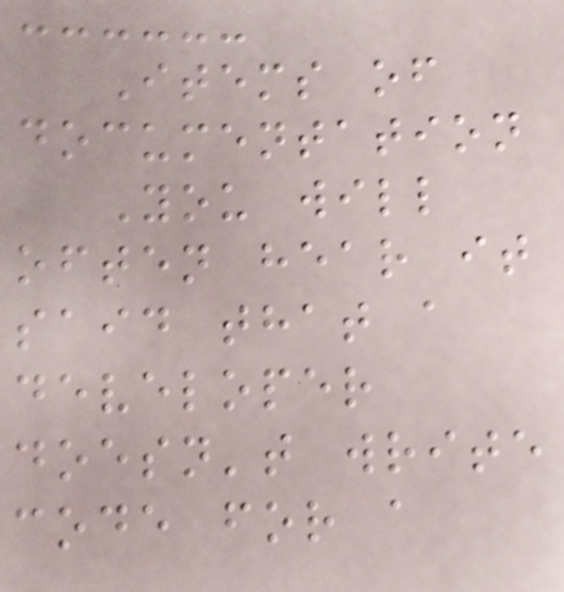Items of
documentation
You will
often hear it
said that a
developer
doesn't write
code for a
